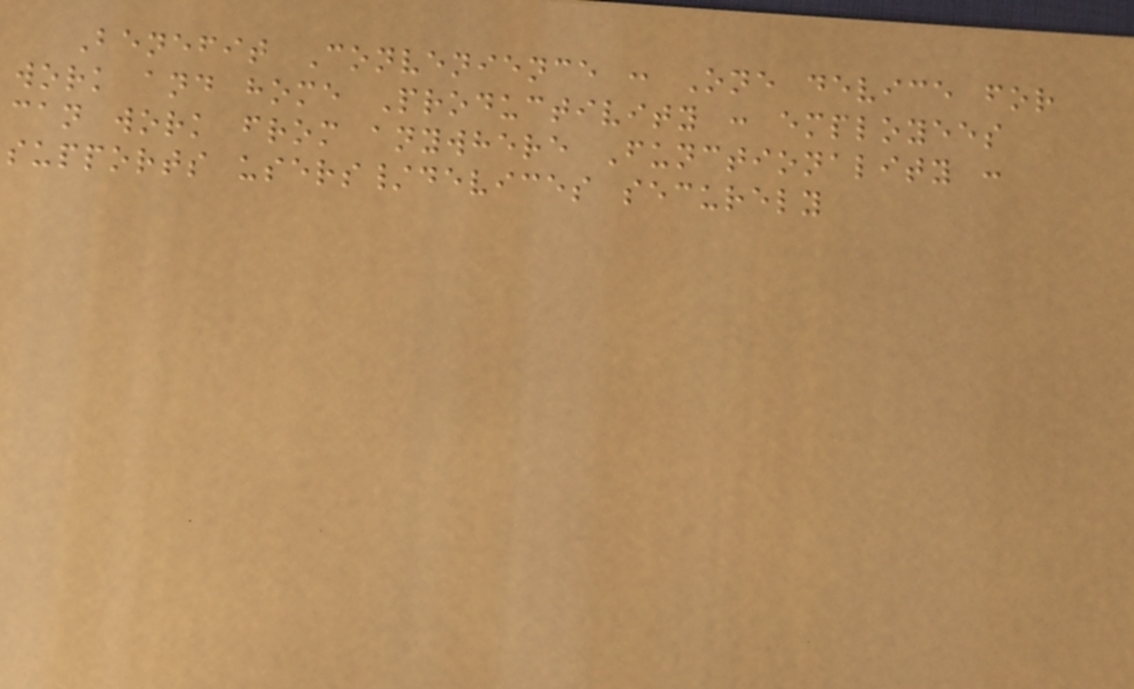Benefit Convenience : One device for
work and home Productivity : employees
can work from anywhere Functionality :
supports users/devices securely
